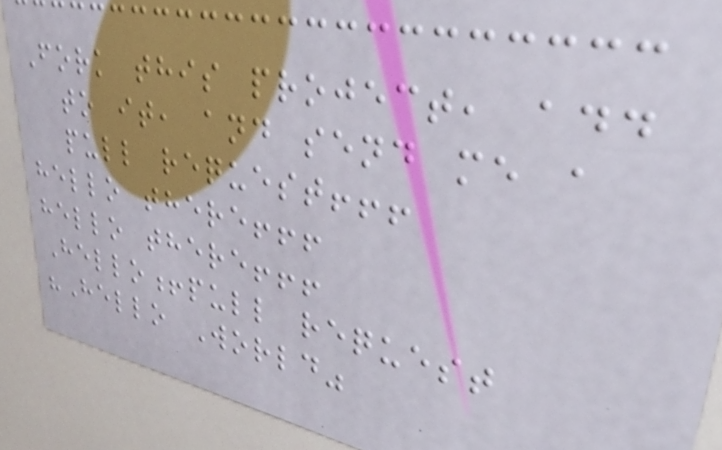Fork this project, add
to it, and send me a
pull request!!!
hello there!!!
hello there!!!
Hello!pull request
"Hello World"
